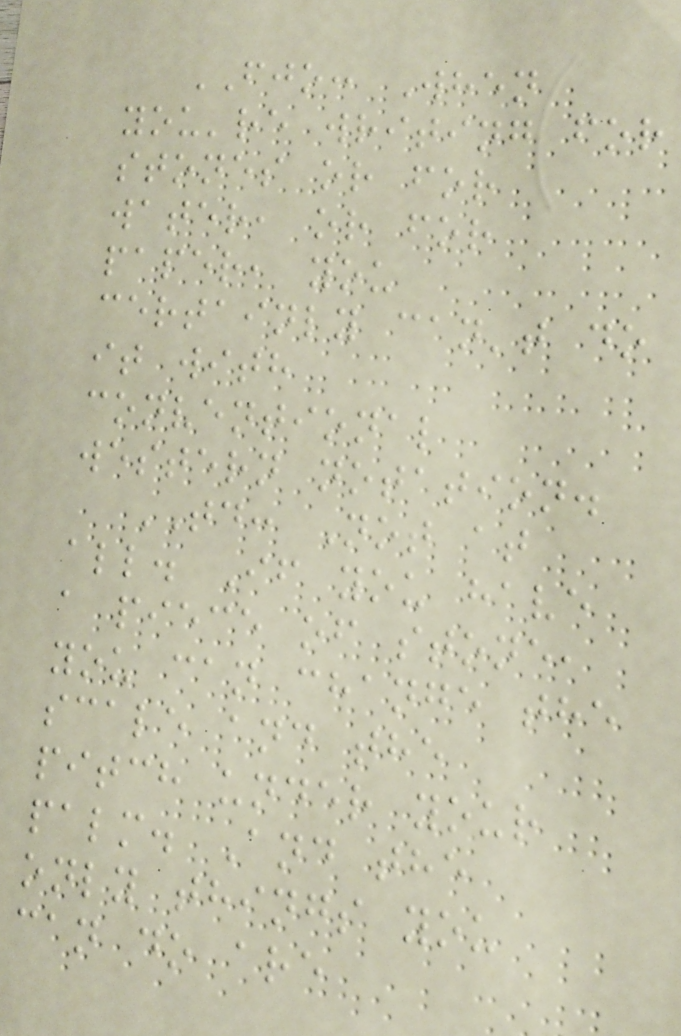FJO: When
you're writing for
stones or for
water, or for
paper, you
certainly can't do
it with
conventional
western notation.
TD: Not at
all. If you have
a piece of stone,
you can change the
scale and the
pitch under your
palm. And the
only things you
can do are
